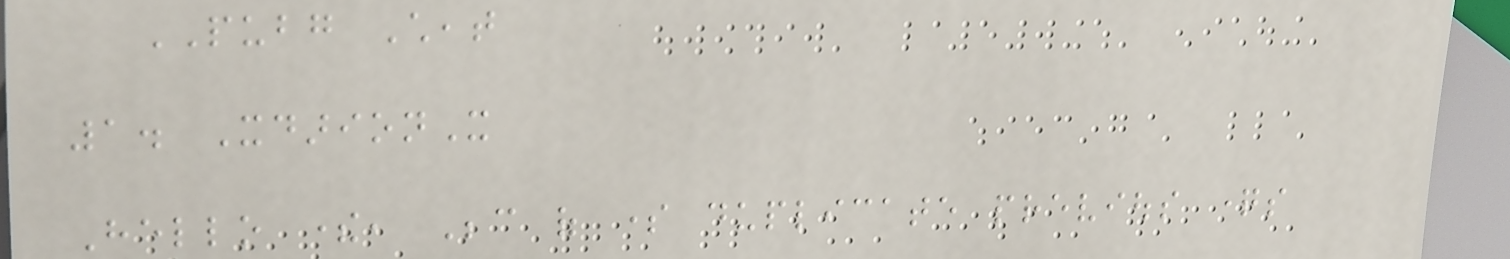PUBG Cheat
1. XdarionX
Hello there, Because of some duplicate previous questions
